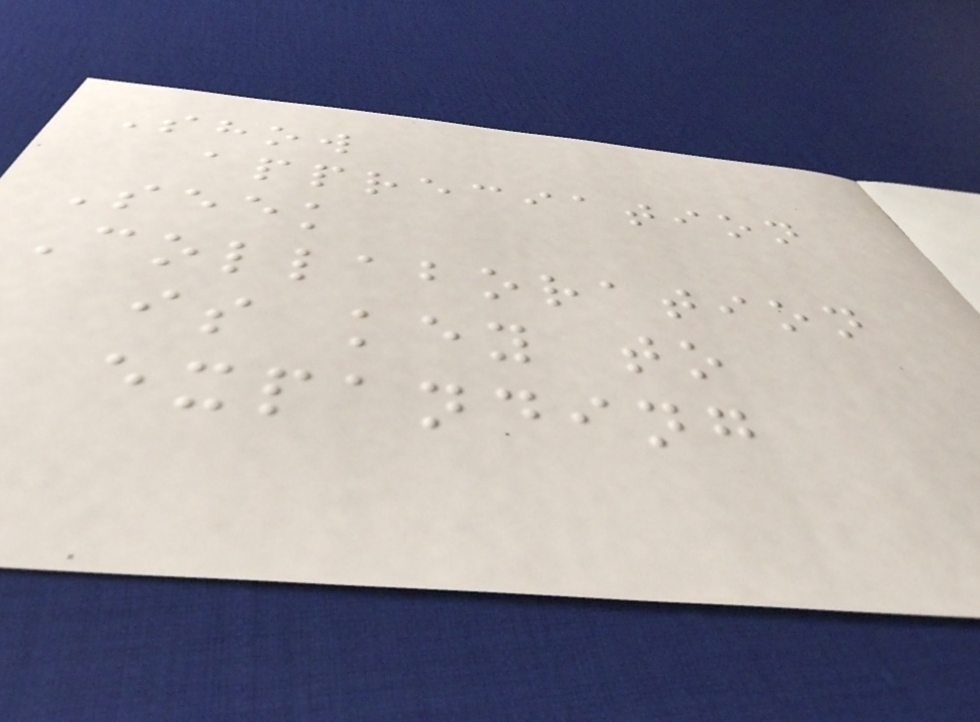Show
appreciation
Seek
Collaboration
is key to
expanding
